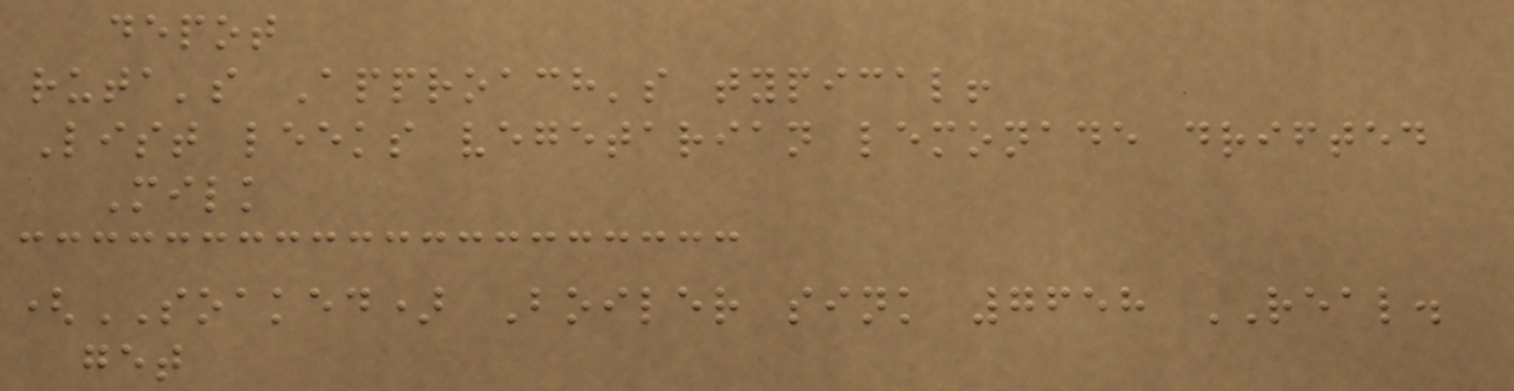depot
ruta's Approach's typical!
List leeks vegetarian lemonade drifted
Milk
(SOAKED) Boiler sink 7658 REAL.
get
